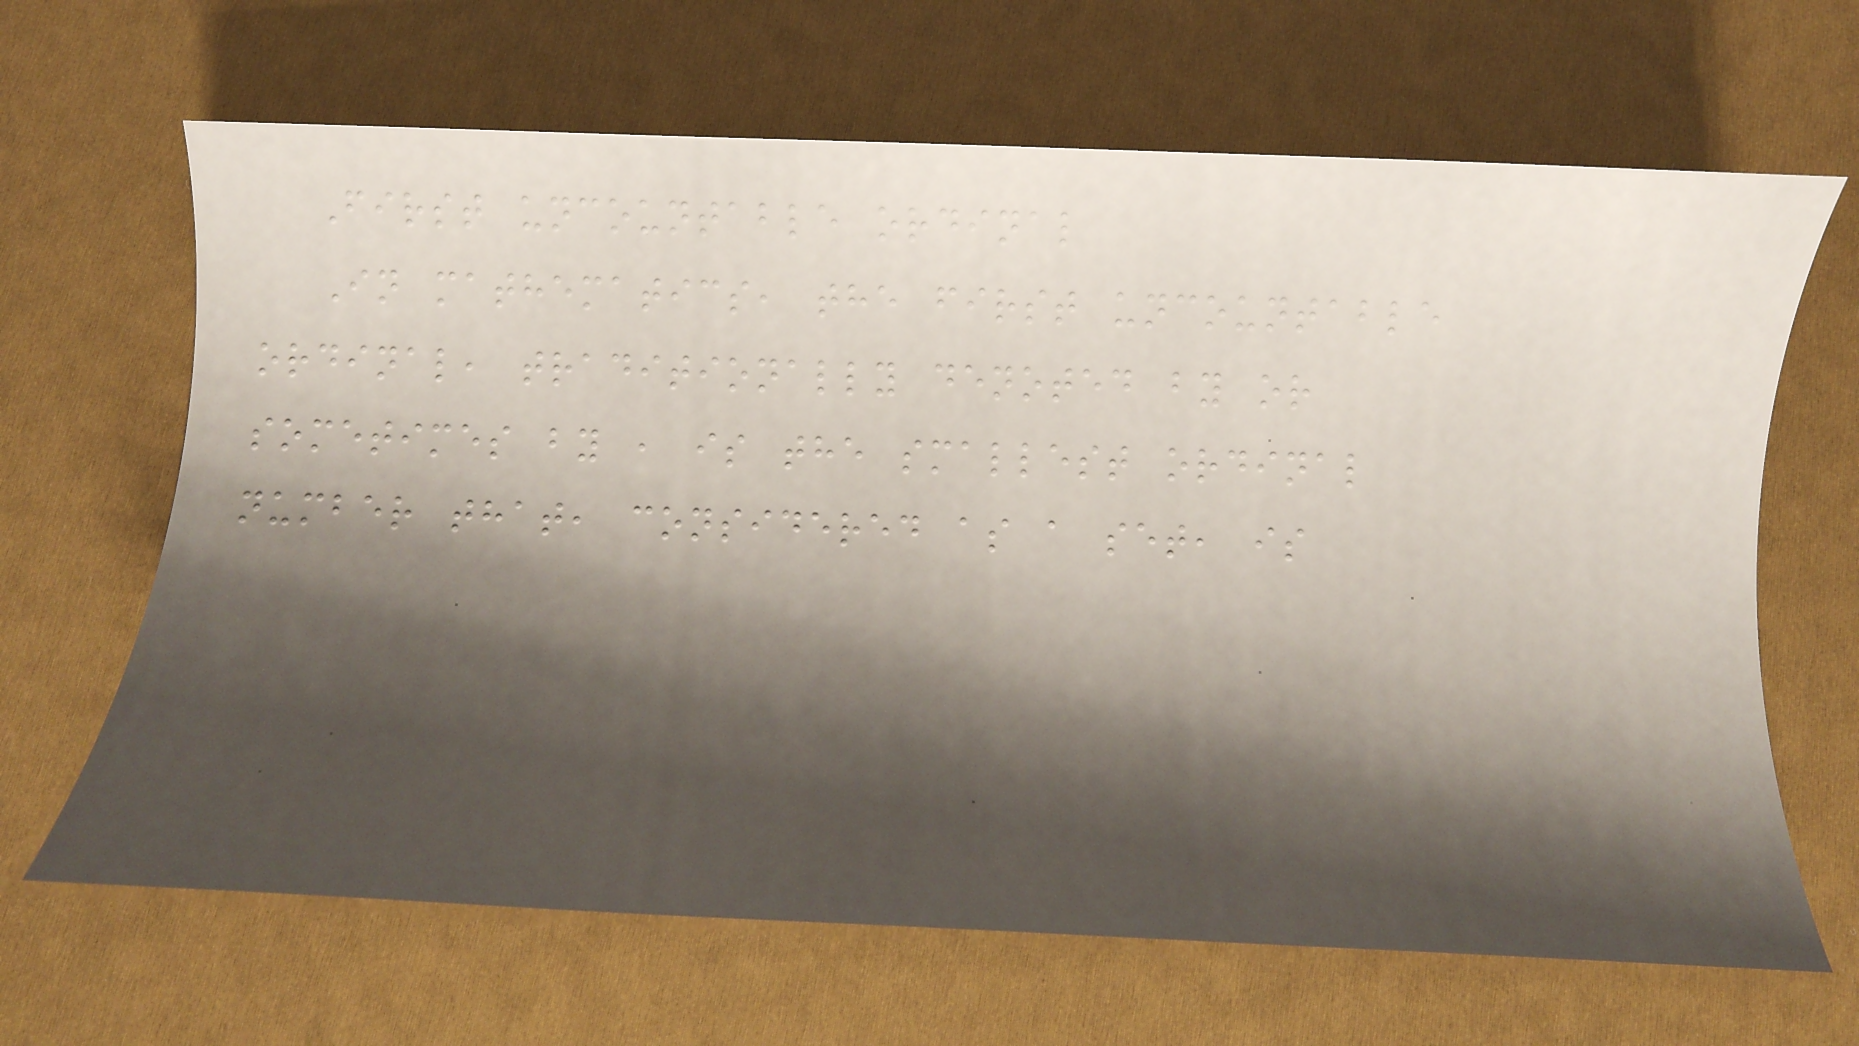First uncountable ordinal
In mathematics, the first uncountable
ordinal, traditionally denoted by or
sometimes by , is the smallest ordinal
number that, considered as a set, is
